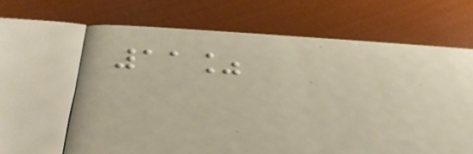11%
